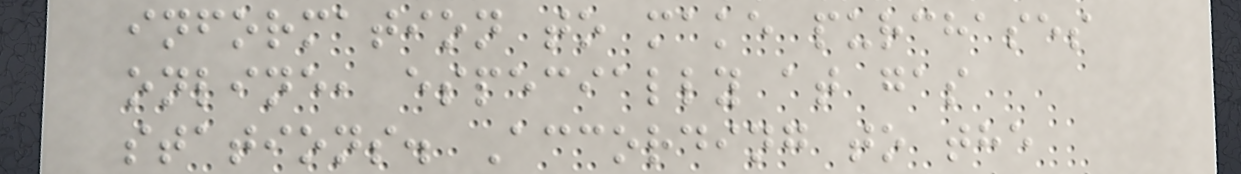information to make purchases
online, especially at gas
stations. According to the
